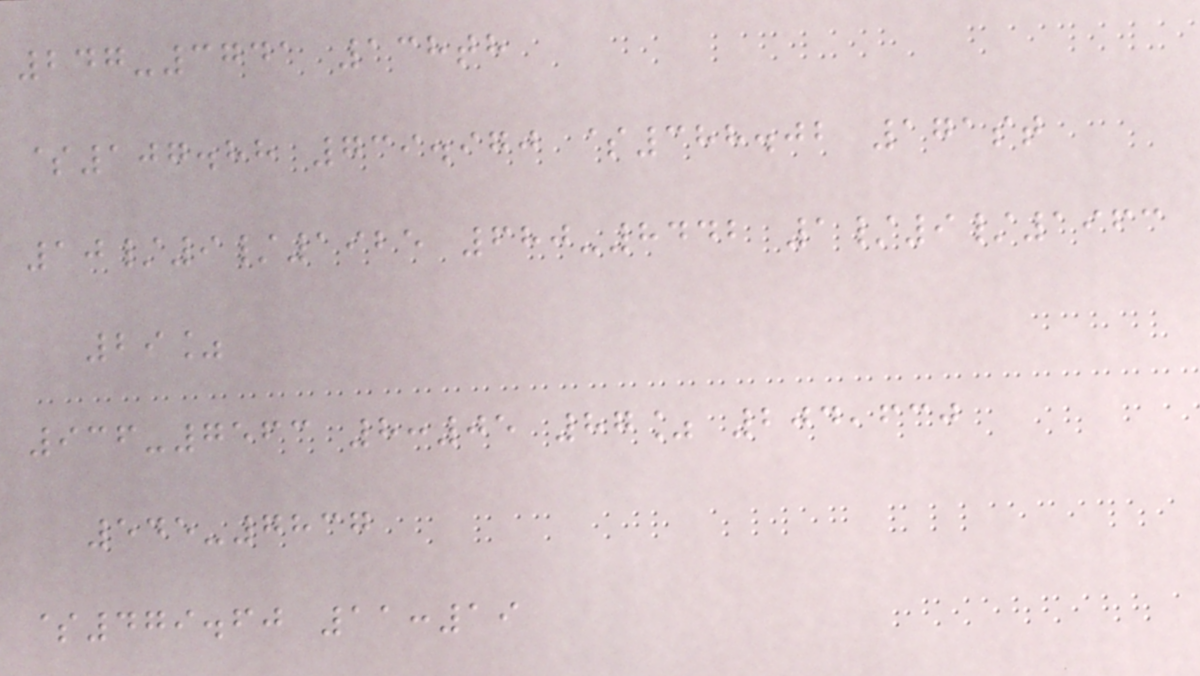247-3741 138th
$107.88 739.970 $388.02 171st
10/9/1925 680-8442 1/9/1963
29%
936-7563 8:05 87% 204,630
545-7837
$479.60 11:19
